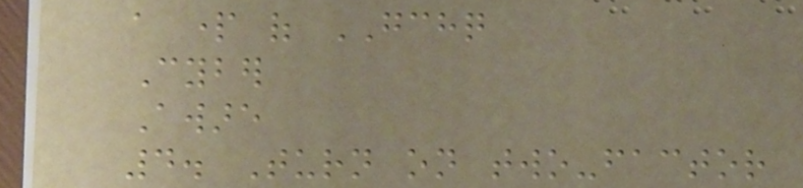a part of GCHQ
Cyber
Aware
4. Turn on two-factor
